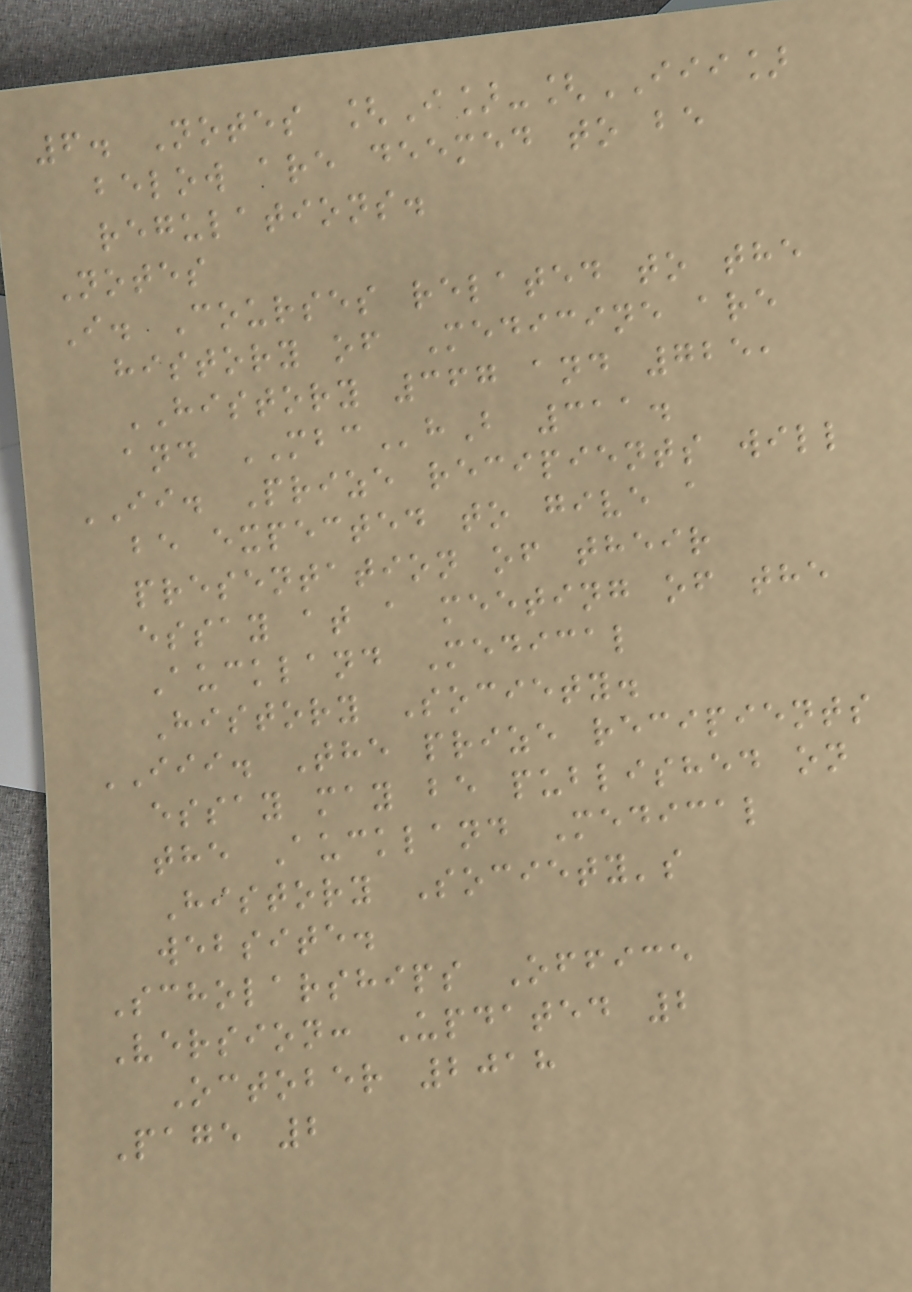6. Notes [I]-[III]
below are deemed to be
regulations.
Notes
I. Courses related to the
history of Medicine are
HISTORY 367 and 725,
and MBChB 311.
II. Prize recipients will
be expected to give a
presentation of their
essay at a meeting of the
Auckland Medical
History Society.
III. The prize recipients
essay may be published on
the Auckland Medical
History Society's
website.
Scholarships Office
Version: Updated 2
October 2018
Page 2
